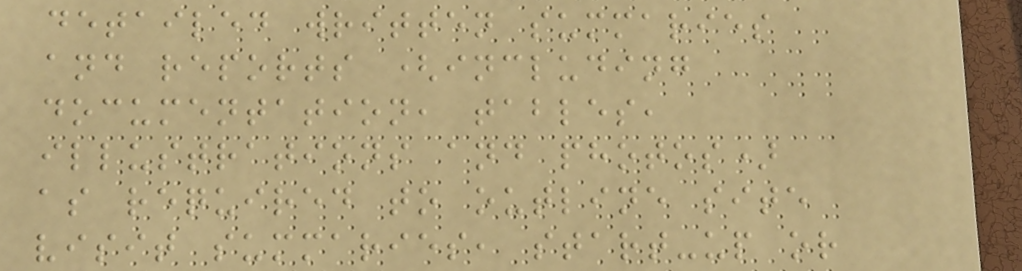detailed written summaries
and reports (including
documentation, tables,
illustrations and photos)
as required to outline site
visit summaries, start-up or
